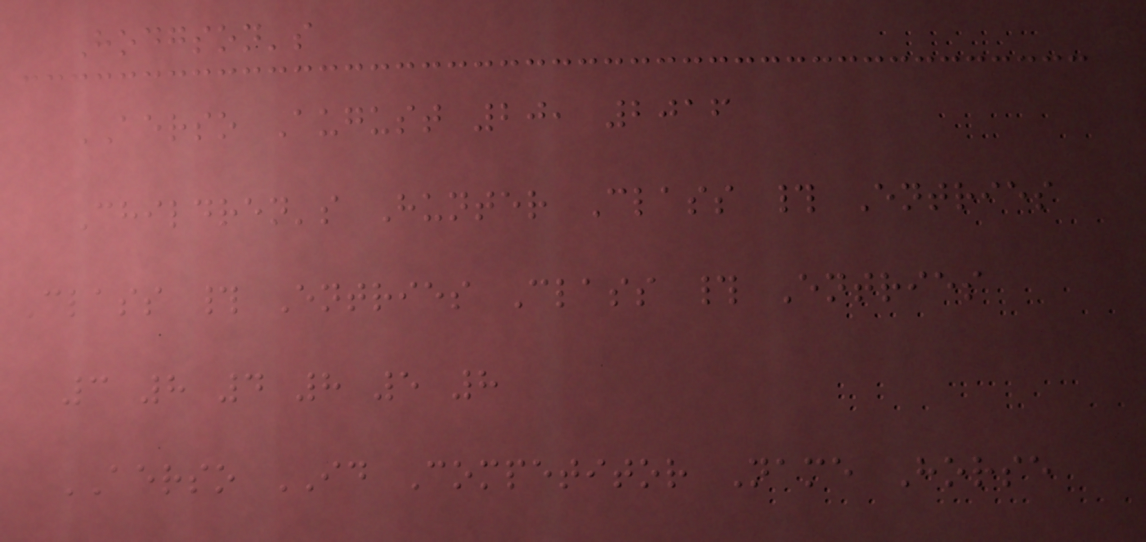Hodgson's
AERSO August 20, 2016
Children's Hunter Class # Entries
Class # Entries Class # Entries
3 8 4 8 5 8
AERSO ID Competitor Name Horse
